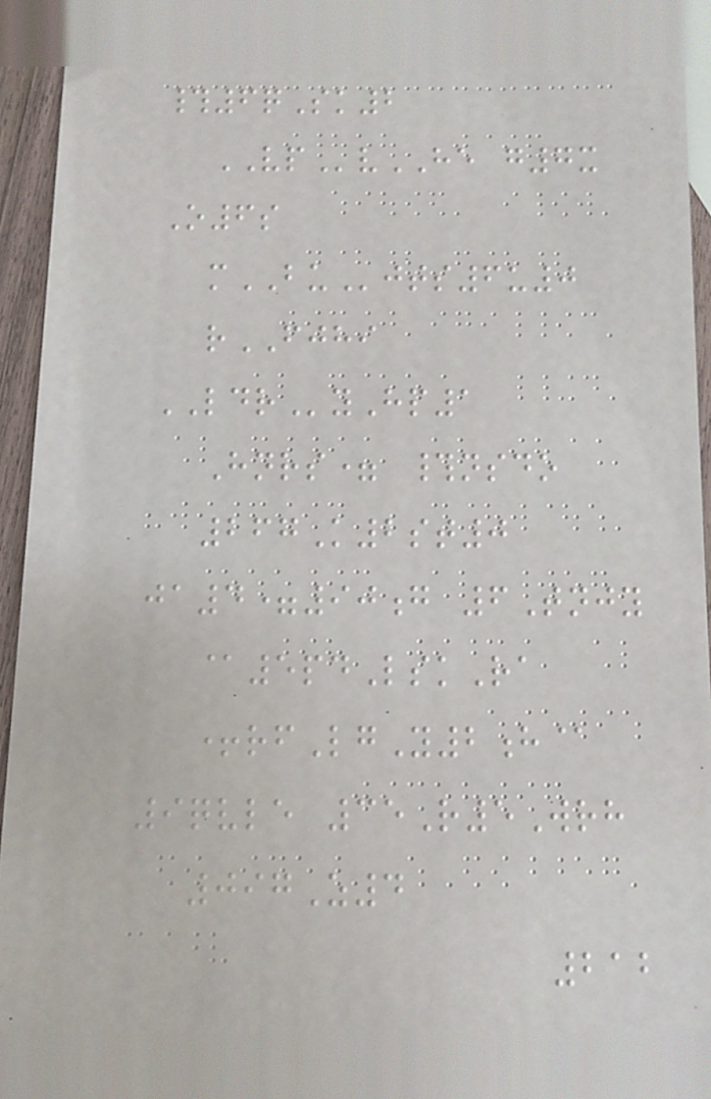#6qSk2
VPvHE g7x
O6s
mBUjts6u0
rFJHI
LDRyHp1
Hnrs= #nsdo
267K2st0
ja4=90g 6Tnjy
@5pdLskRa
+rfLgY2h@
9qvle 35R5Wrh
097Z4
212
